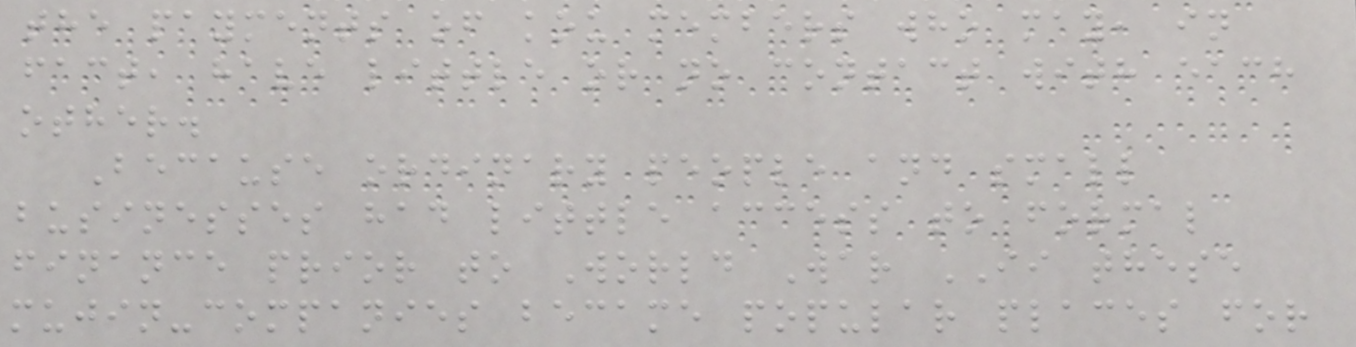the payments of kou members who may, in
fact, have little or no contact with each
other.
Because ordinary people and small
businesses had little access to formal
finance prior to World War II these
mujin-companies became popular places for
